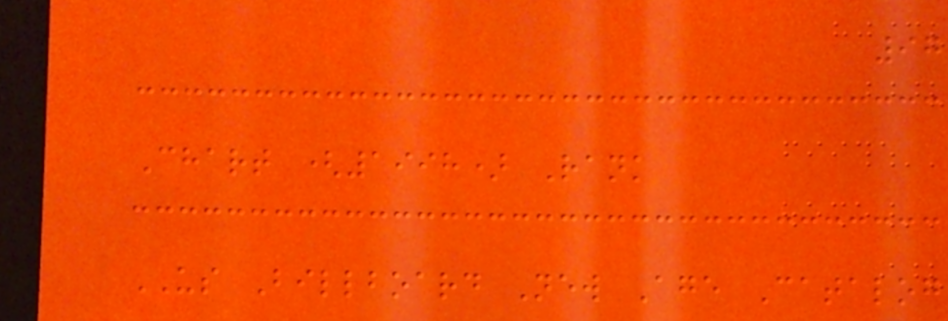97
Chart (1998) Rank
US Billboard New Age Catalog
